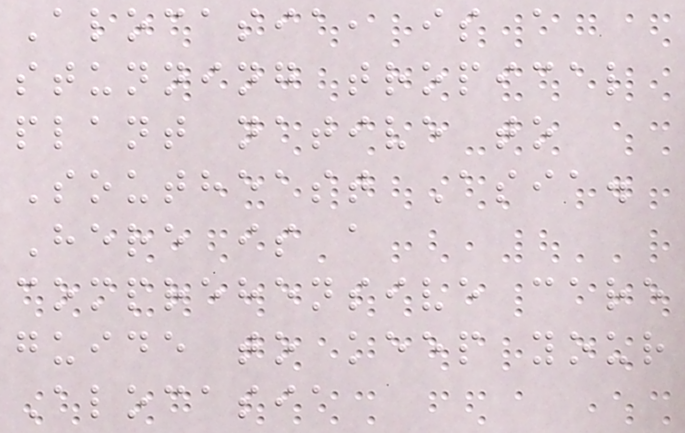Alocasia, is a
stunning tropical
plant native to
Southeast Asia.
Here is a
comprehensive care
guide to keep your
Alocasia
